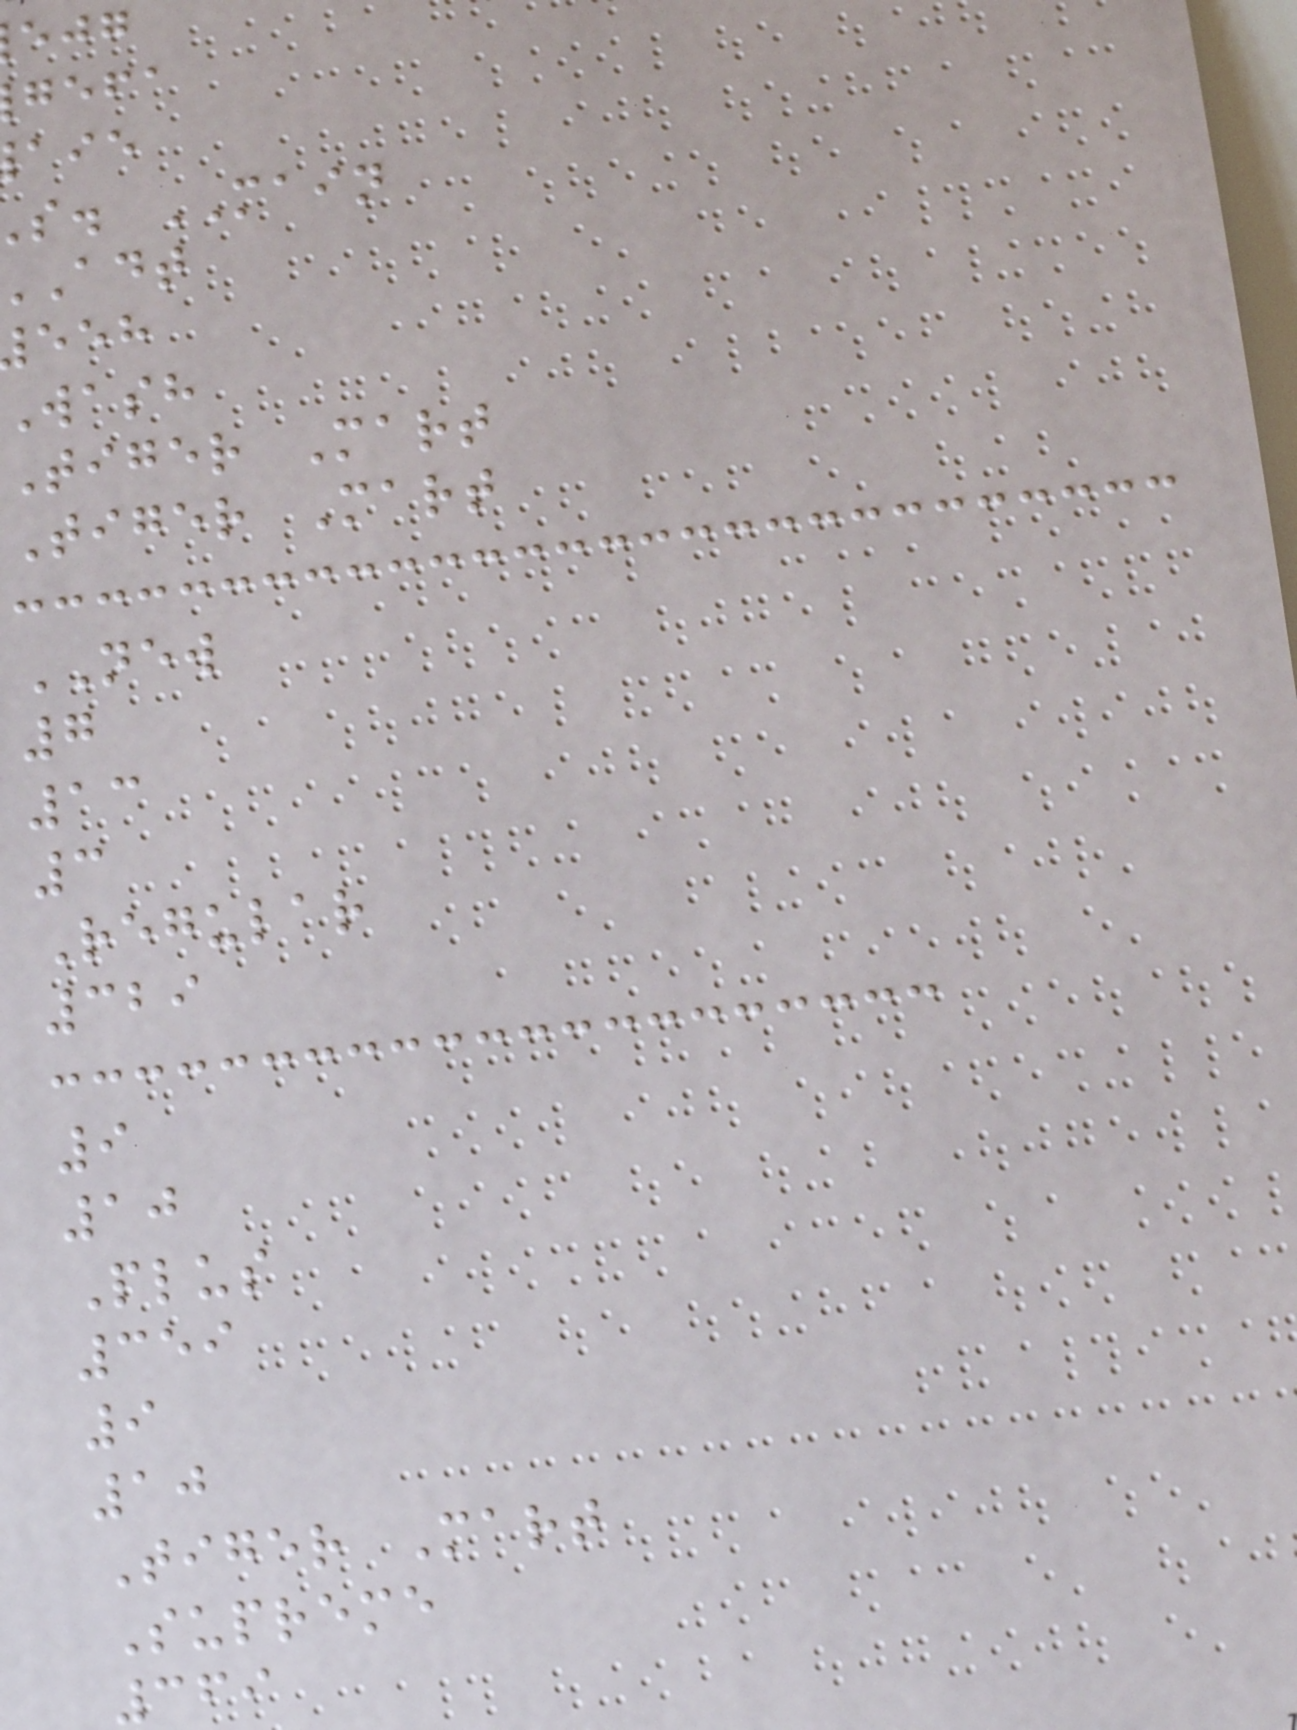gefa
s. MAIN
wash
Tiger Mart
Tiger Mart
NEW
7
13
3
Regular
329
9
10
Plus
359
9
10
Tiger Mart
Supreme
369
